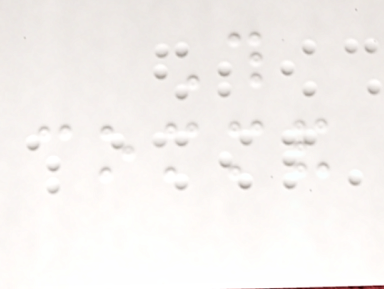This
command
